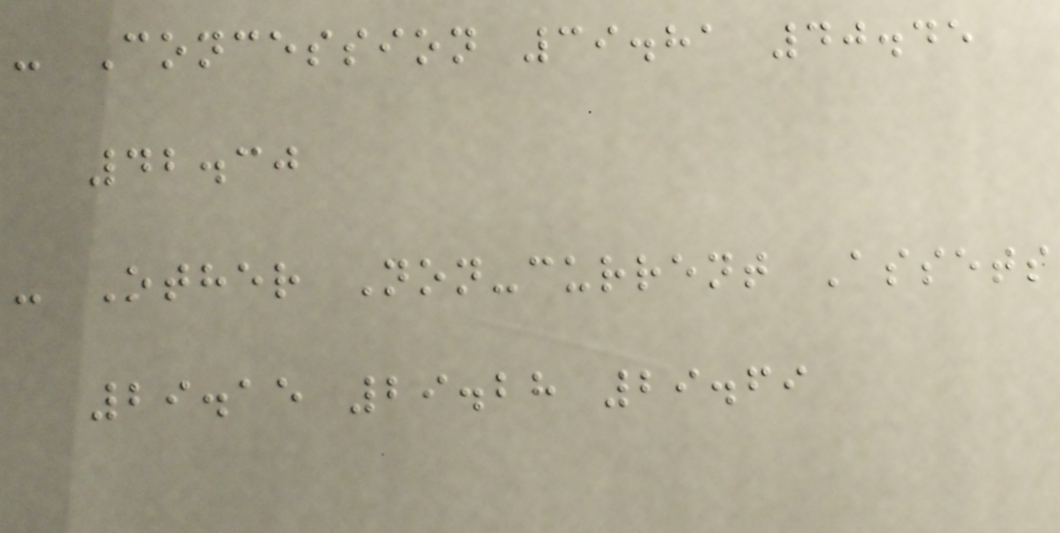- Concession 39.81 40.45
42.30
- Other Non-current Assets
29.15 29.28 29.69
